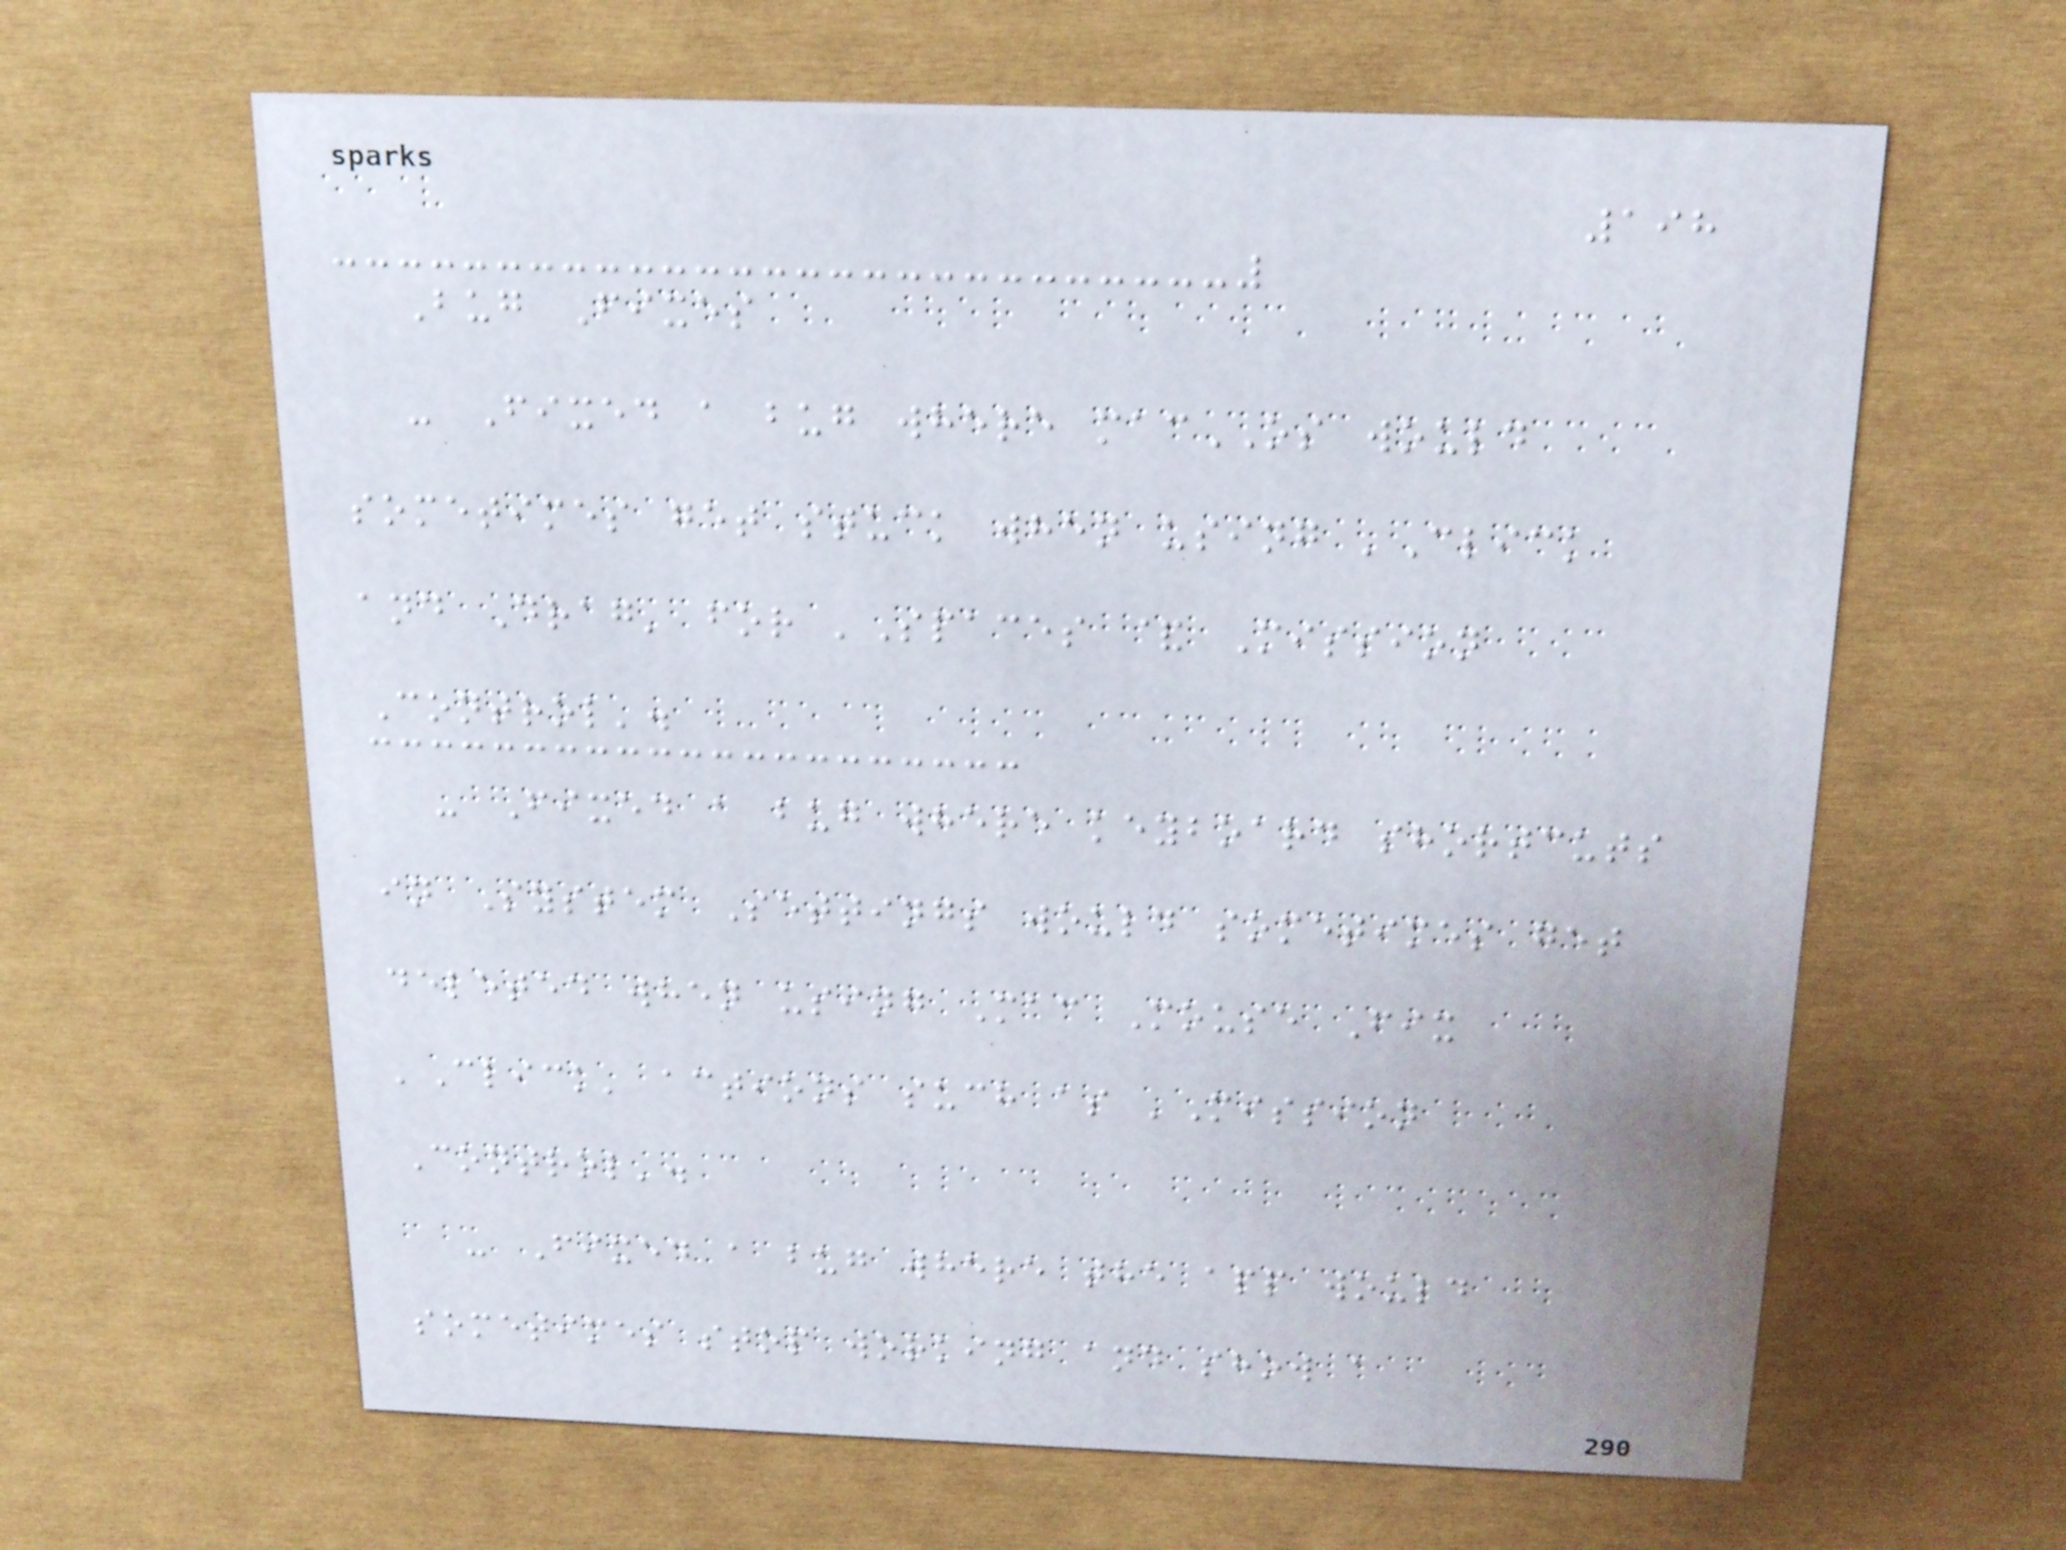198
Bug Fixes
- Fixed a bug where macOS would
sometimes get stuck when using 'Click
and Drag' for 'Spaces & Mission
Control'.
- Fixed a bug where keyboard shortcuts
in System Settings would sometimes get
deleted when using Mac Mouse Fix
'Click' actions such as 'Mission
Control'.
- Fixed a bug where the app would
sometimes stop working and show a
